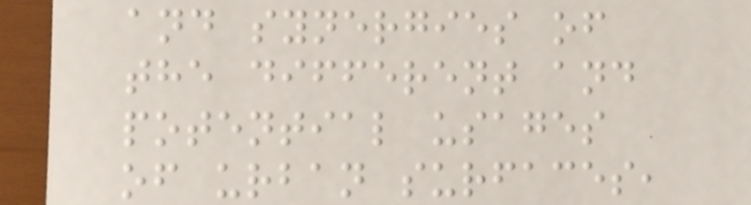and synergies of
the different and
potential usages
of urban surfaces,
